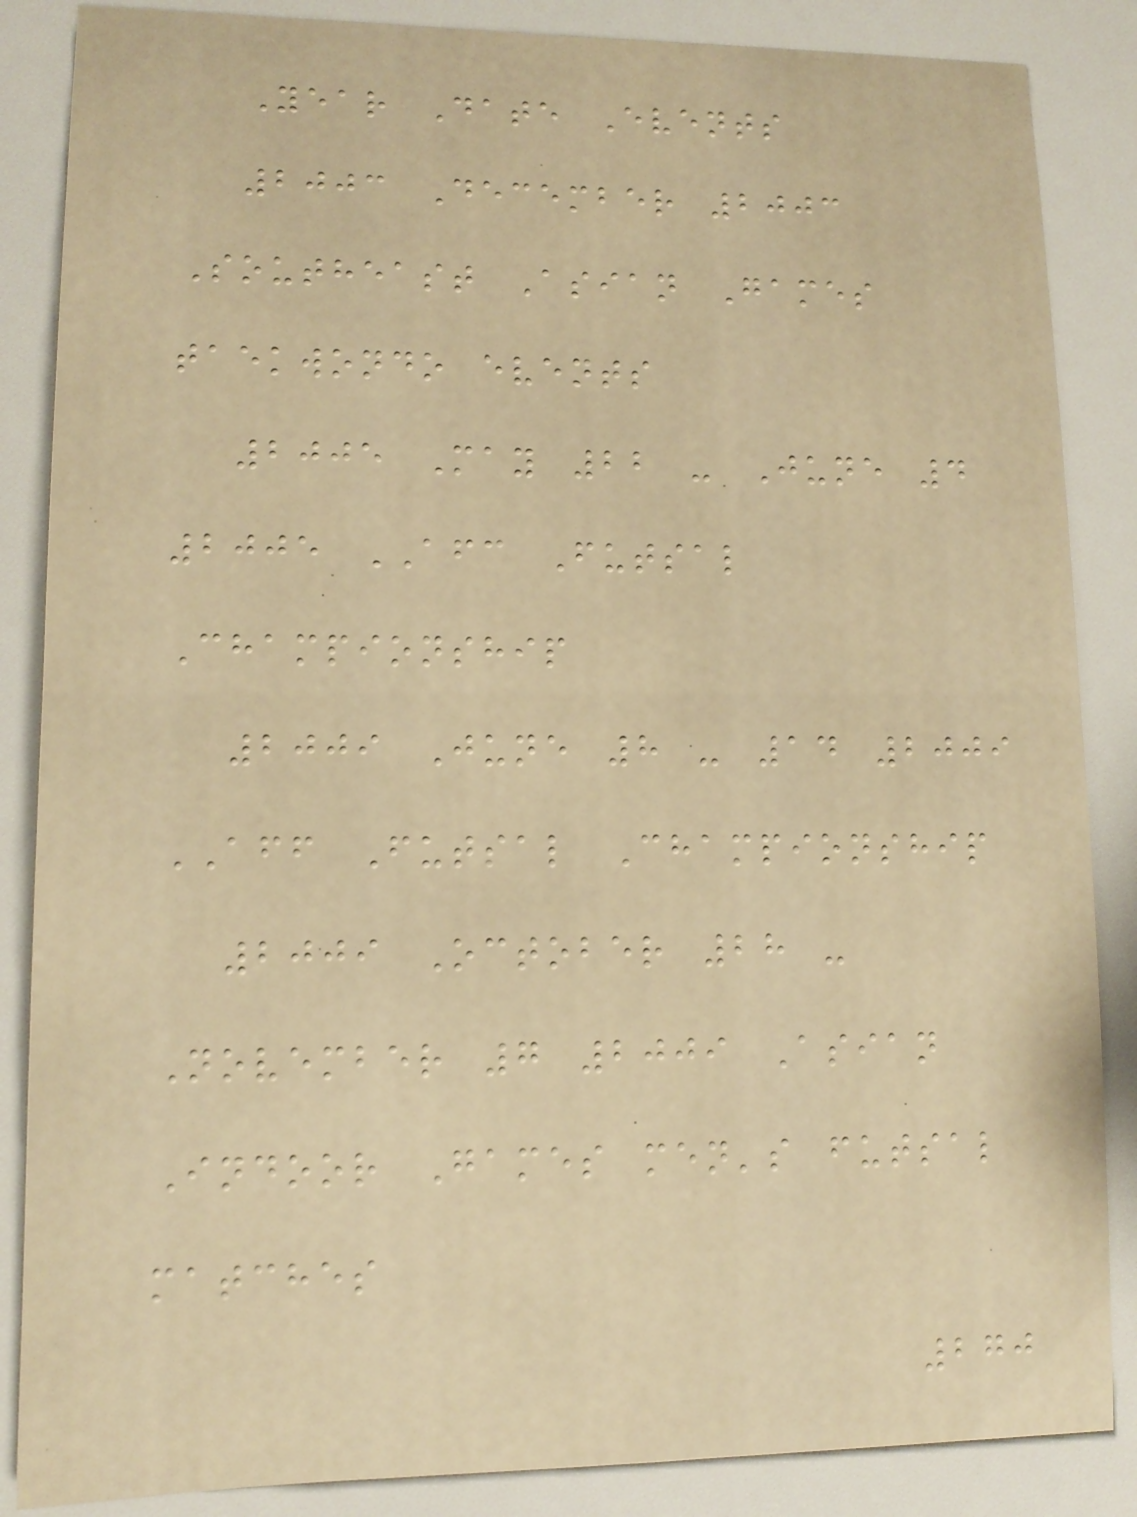Year Date Events
2003 December 2003
Southeast Asian Games
taekwondo events
2005 May 22 - June 4
2005 AFC Futsal
Championship
2009 June 8 - 14 2009
AFF Futsal Championship
2009 October 28 -
November 7 2009 Asian
Indoor Games men's futsal
matches
270
